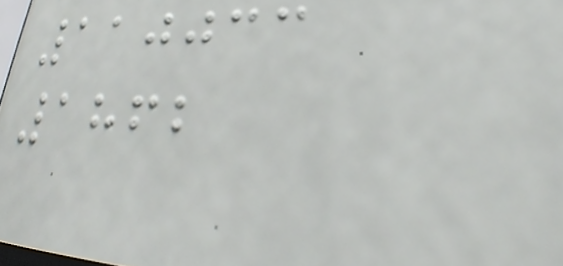110033
1862
